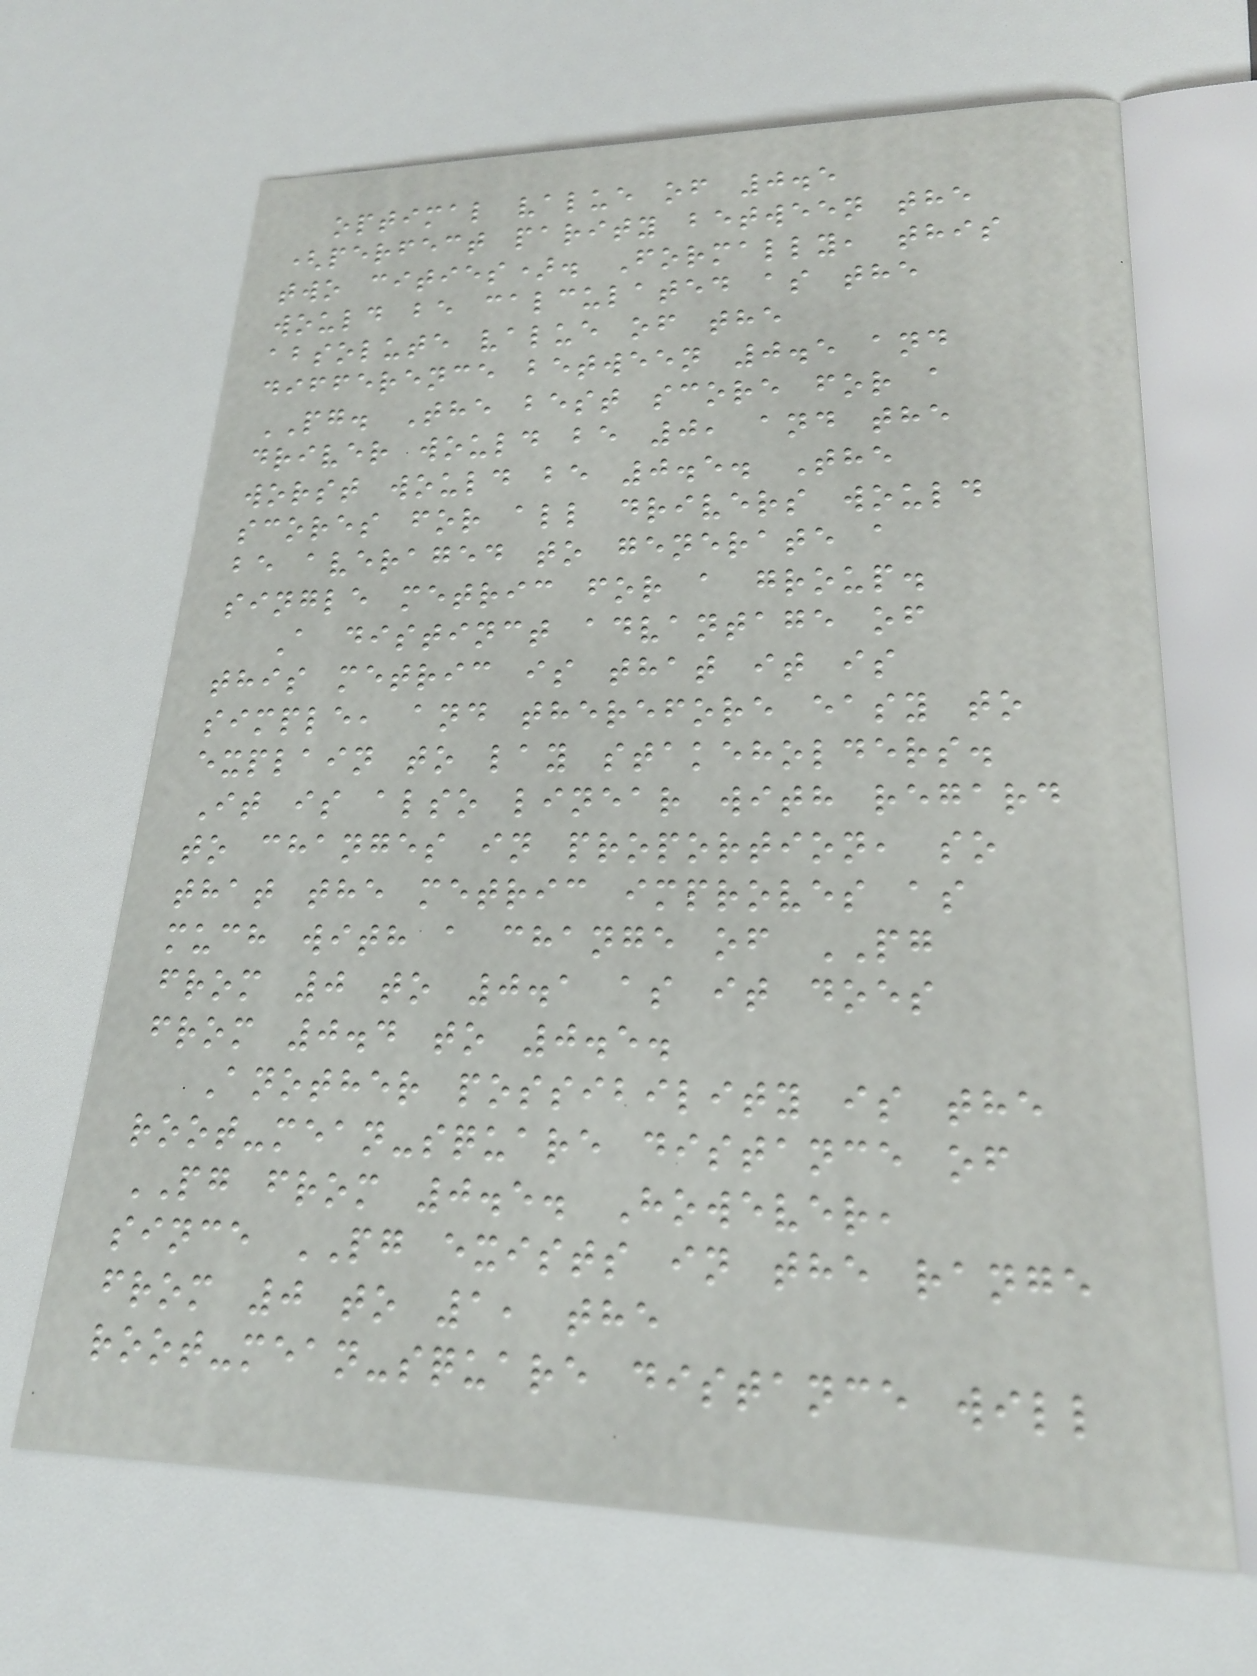optimal value of 0.5
(perfect parity between the
two cities). Formally, this
would be calculated as the
absolute value of the
difference between 0.5 and
PG. The best score for a
driver would be 0, and the
worst would be 0.5. The
scores for all drivers would
be averaged to generate a
single metric for a group.
A distinct advantage of
this metric is that it is
simple, and therefore easy to
explain to lay stakeholders.
It is also linear with regard
to changes in proportion, so
that the metric improves as
much with a change of PG
from 0 to 0.1 as it does
from 0.4 to 0.5.
Another possibility is the
root-mean-square distance of
PG from 0.5. However,
since PG exists in the range
from 0 to 1, the
root-mean-square distance will
